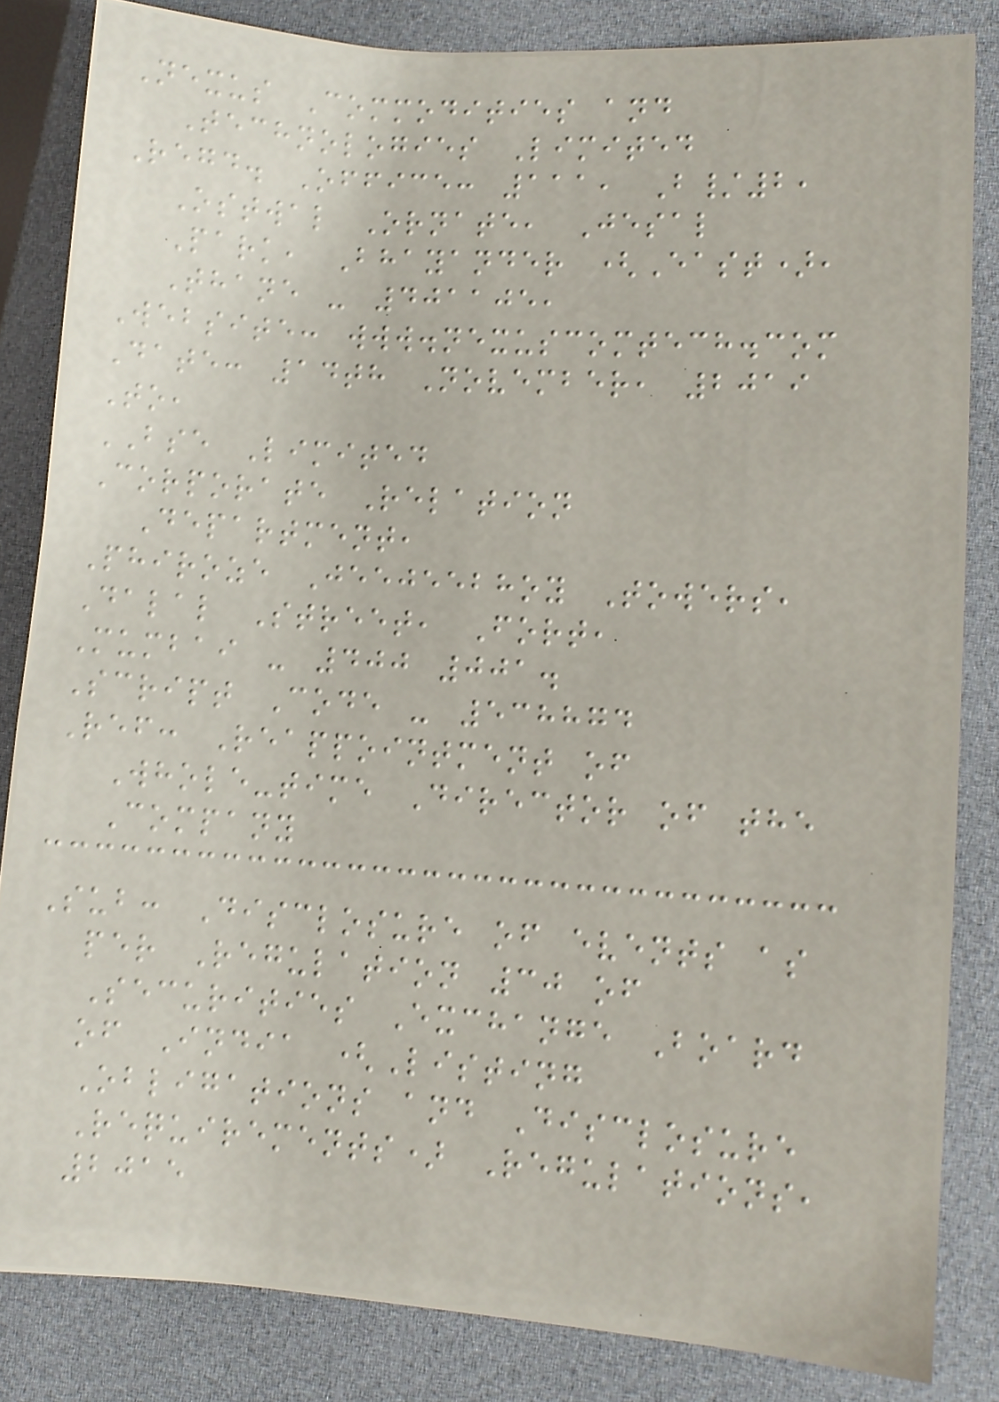Nexus Commodities and
Technologies Limited
Regd. Office: 111, B/2,
Ostwal Ornate, Jesal
Park, Bhayander (East),
Thane - 401105,
Website: www.nexuscomtech.com
Date: 14th November, 2019
To,
BSE Limited
Corporate Relation
Department,
Phiroze Jeejeebhoy Towers,
Dalal Street, Fort,
Mumbai - 400 001.
Script Code - 538874
Ref: Reappointment of
Whole-time Director of the
Company
Sub: Disclosure of events as
per Regulation 30 of
Securities Exchange Board
of India (Listing
Obligations and Disclosure
Requirements) Regulations,
2015
